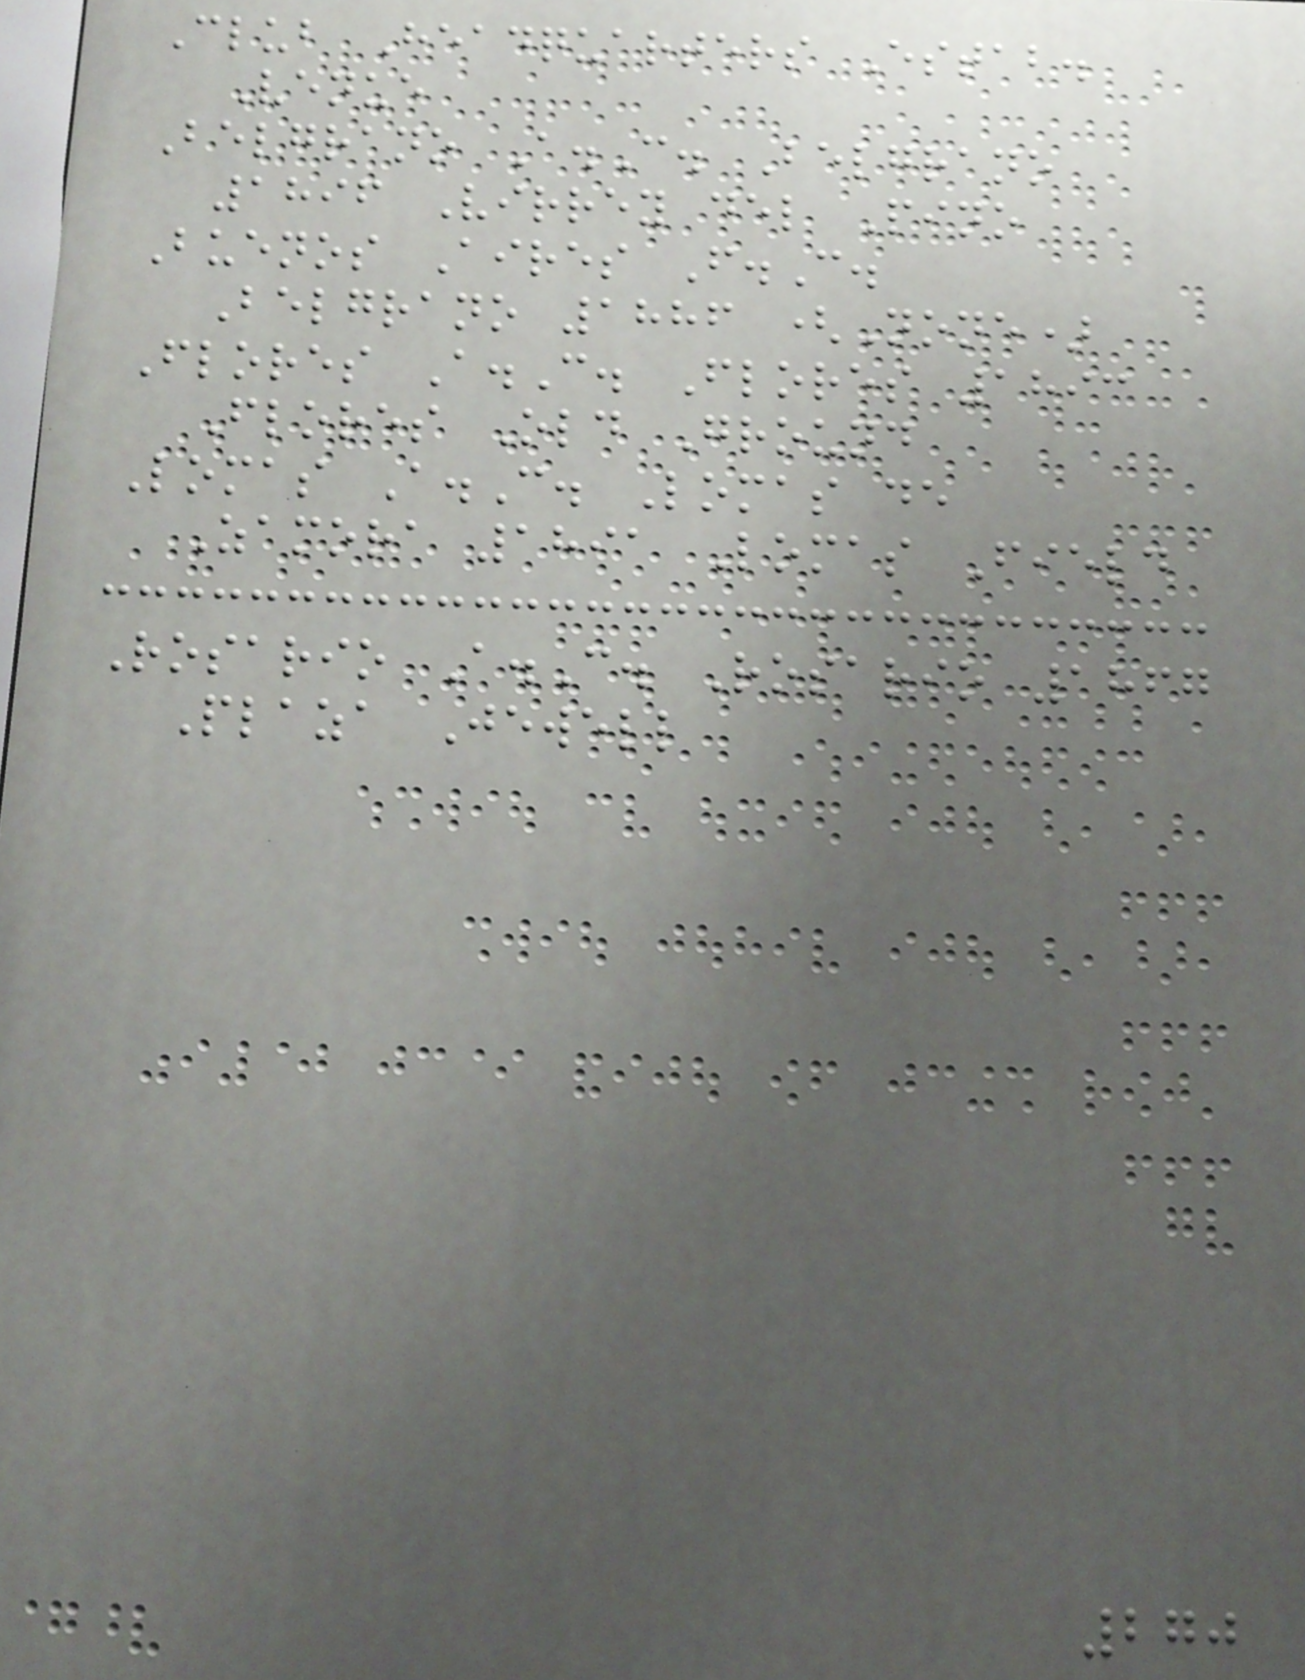Club Headquarters Estab.
Venue
Belgrano A.C. Belgrano
1896 Virrey del Pino
Buenos Aires F.C.
Belgrano 1886 (None)
Flores A.C. Flores 1893
Flores Old Ground
Lomas A.C. Lomas de
Zamora 1891 Lomas Field
Rosario A.C. Rosario 1867
Plaza Jewell
270
